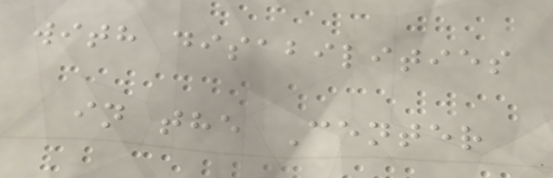with disabilities
in the Center
